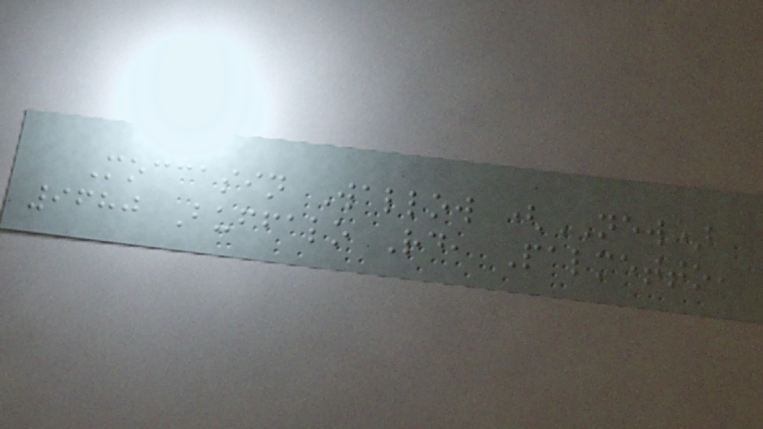Moccasin Wallow (NEW)
9680 Buffalo Rd, Palmetto,
